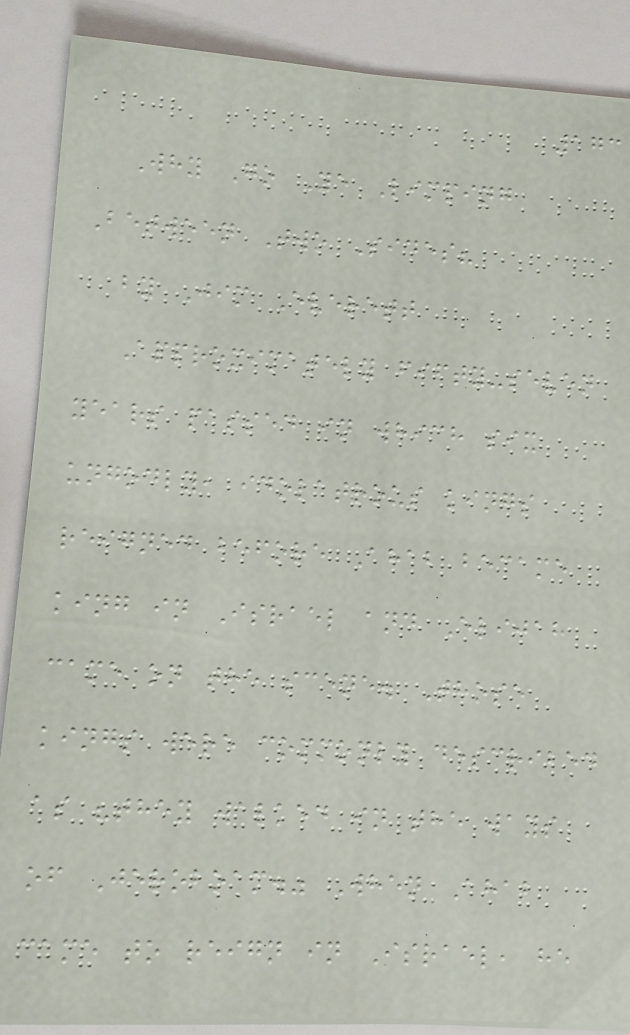173
Why Go Ye Limping
Between Two Sides?
by Jim Everett
Approximately fifty-seven
years passed in which six
ungodly, idolatrous kings
reigned before Ahab became
king in Israel and Elijah
came on the scene. Those
kings were commonly described
as "they walked in the ways
of Jeroboam." When Ahab
came to reign in Israel, he
